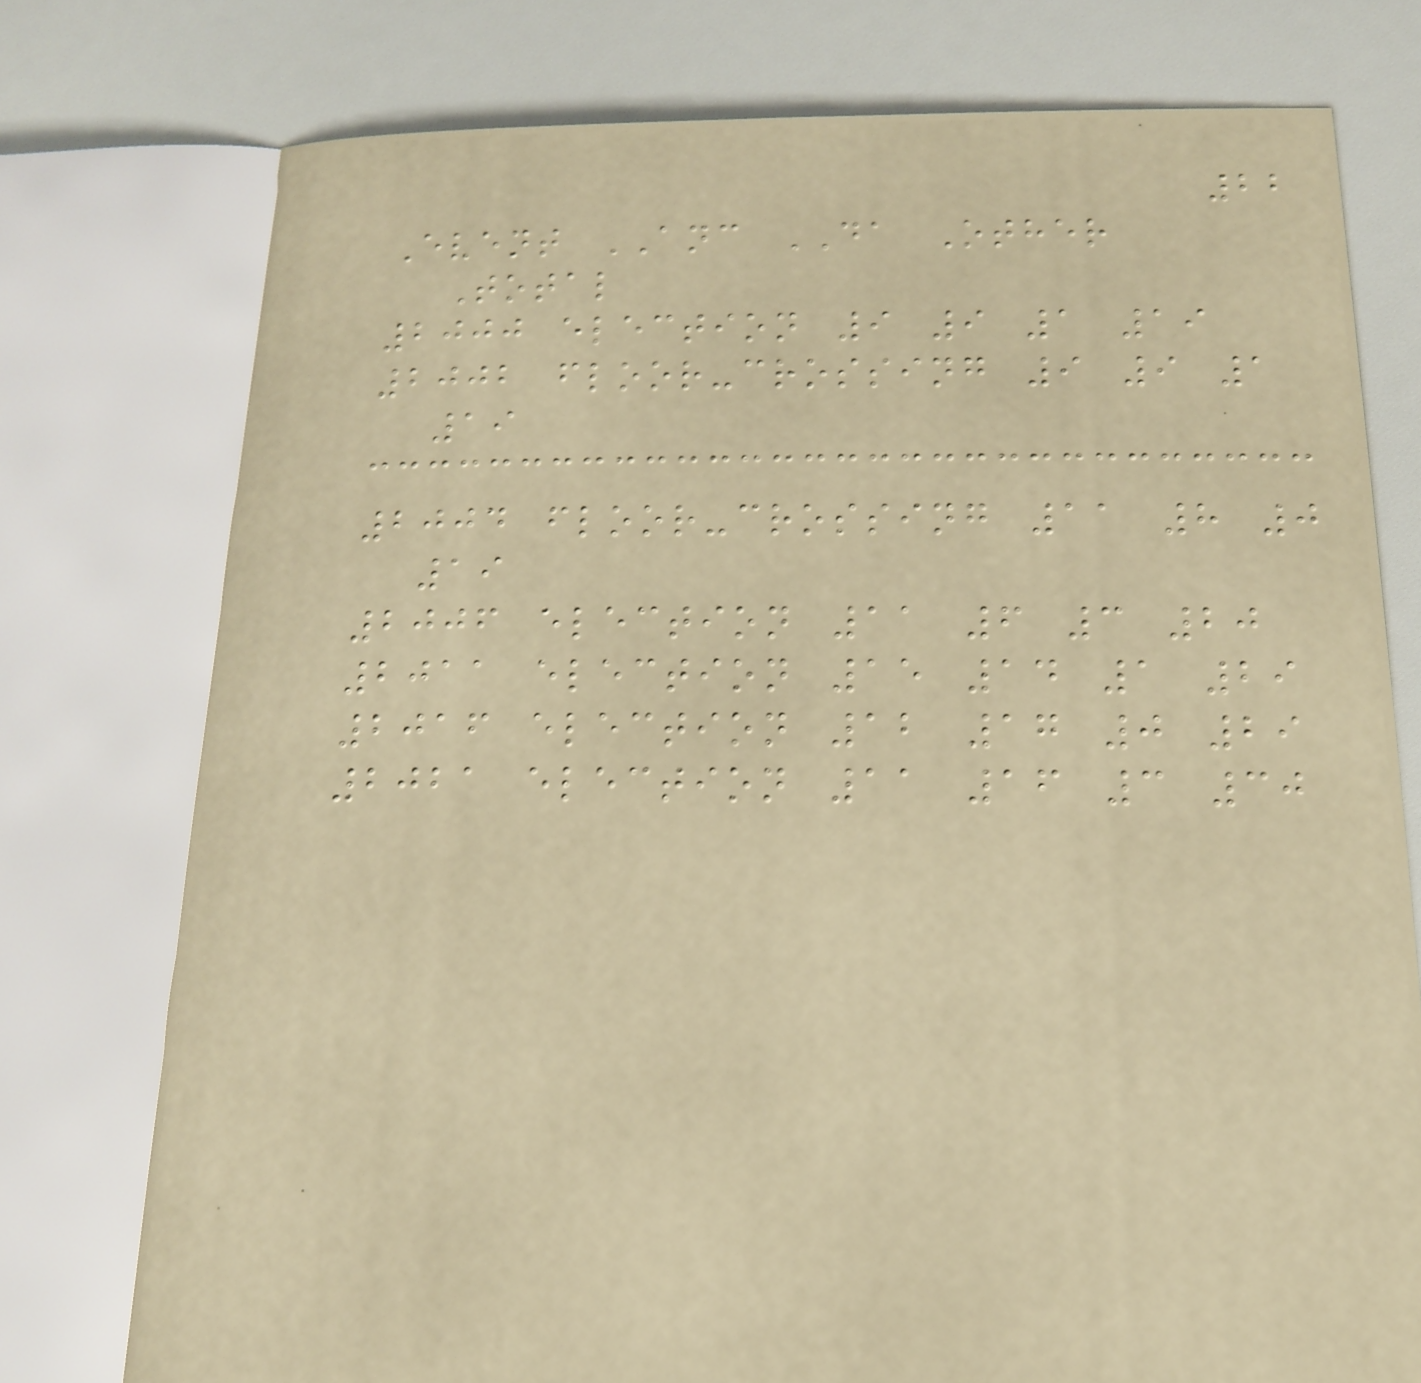22
Event ANC DA Other
Total
2000 election 9 9 1 19
2002 floor-crossing 9 9 1
19
2004 floor-crossing 11 8 0
19
2006 election 11 6 3 20
2011 election 15 14 1 29
2016 election 12 17 0 29
2021 election 11 16 3 30
